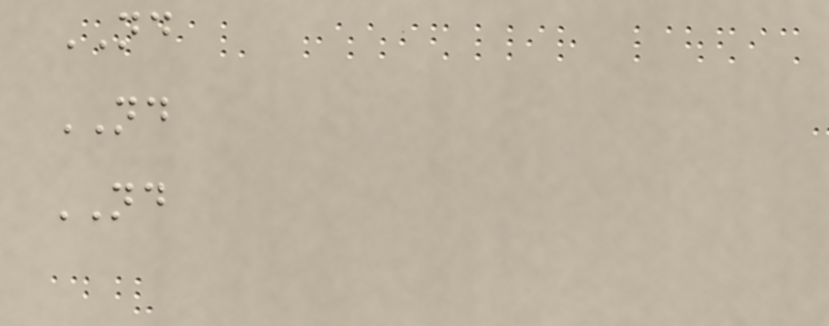ND
ND
ND
